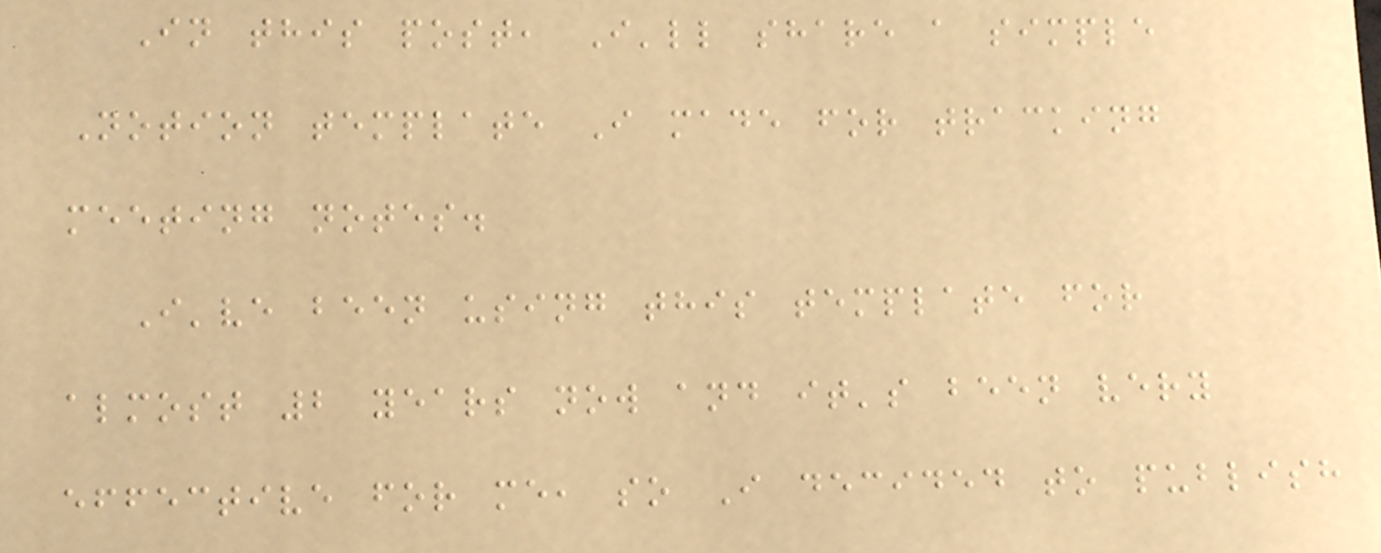In this post, I'll share a simple
Notion template I made for tracking
meeting notes.
I've been using this template for
almost 2 years now and it's been very
effective for me, so I decided to publish
